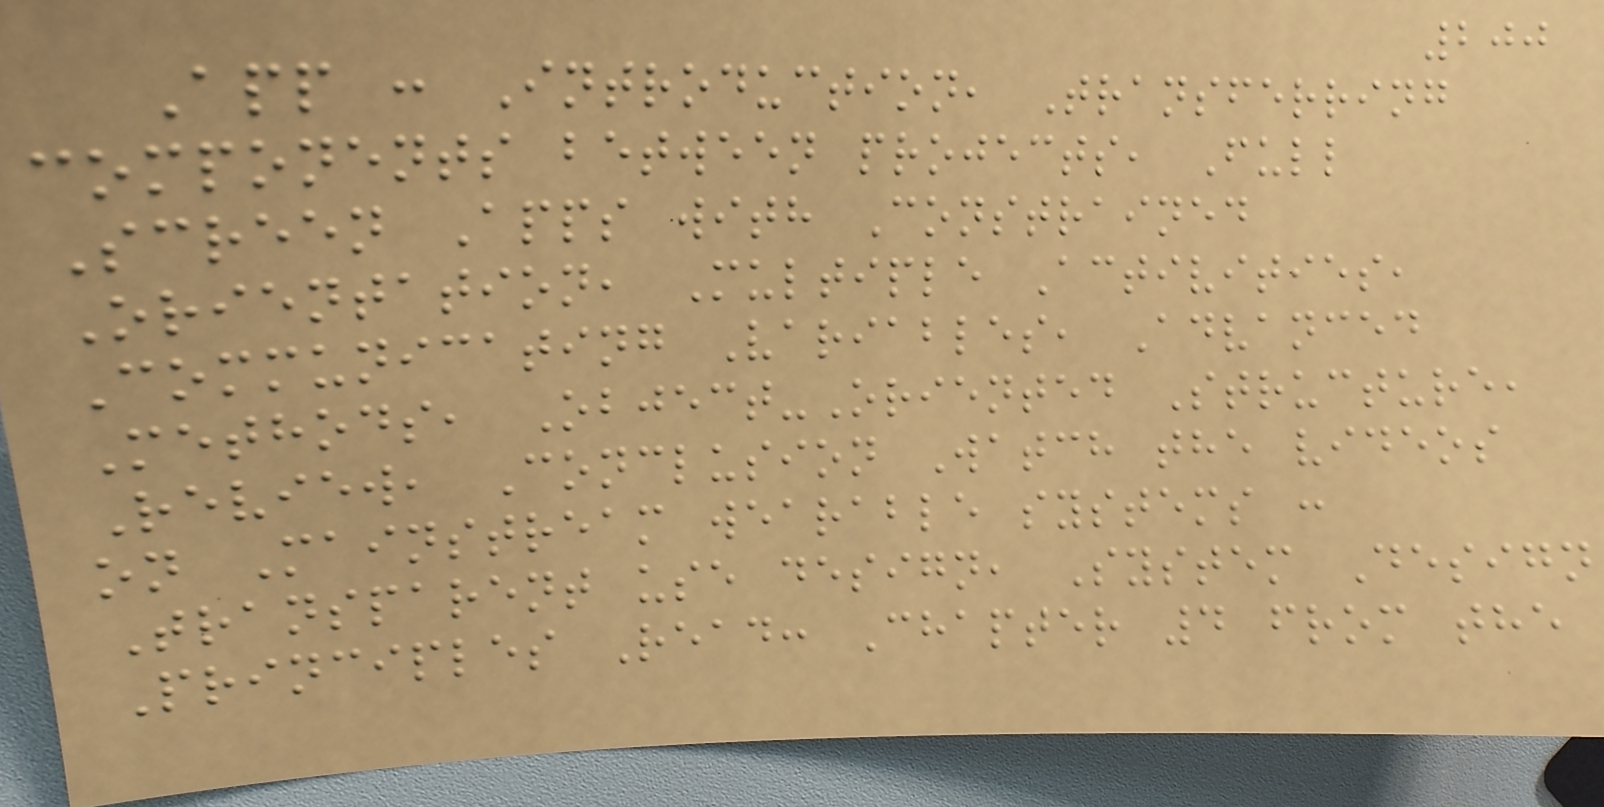200
App : Introduction, Transferring
components between projects, Full
Screen Apps with Constrained
Orientation, Multiple Activities,
Communicating Variables, Advanced
Methods, Object-Oriented Structure,
Review, Conclusion Watch the videos
on Mainstream wearable systems :
Transparent use design, System Design
Principles Read: Chapter 4 from the
